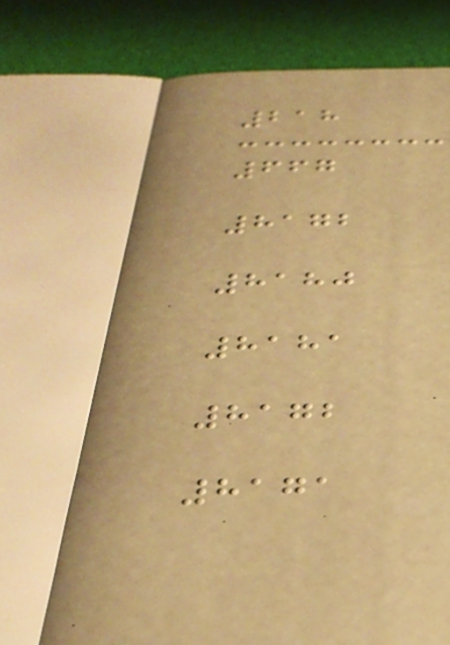218
667
8172
8180
8181
8172
8171
